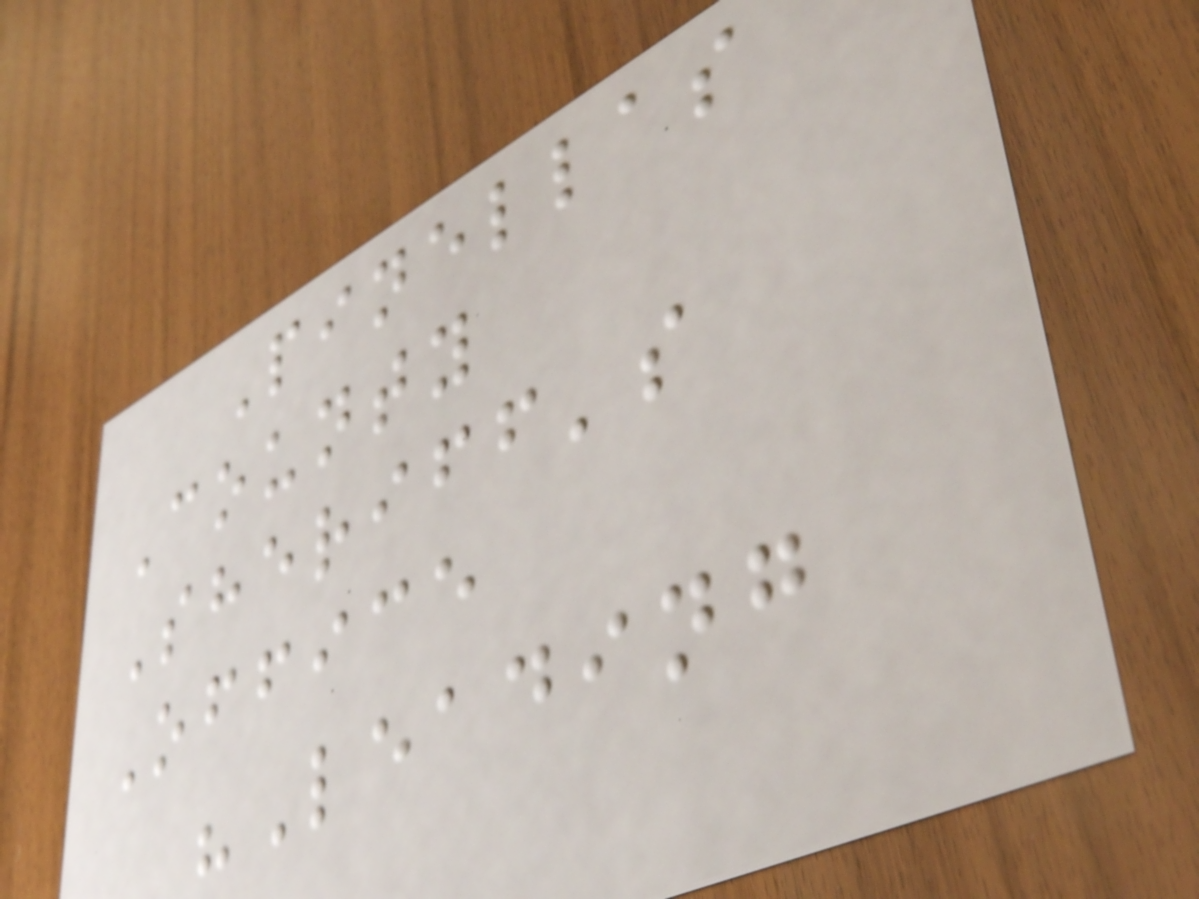Pinellas
County
Sheriff's
Office
"Leading
